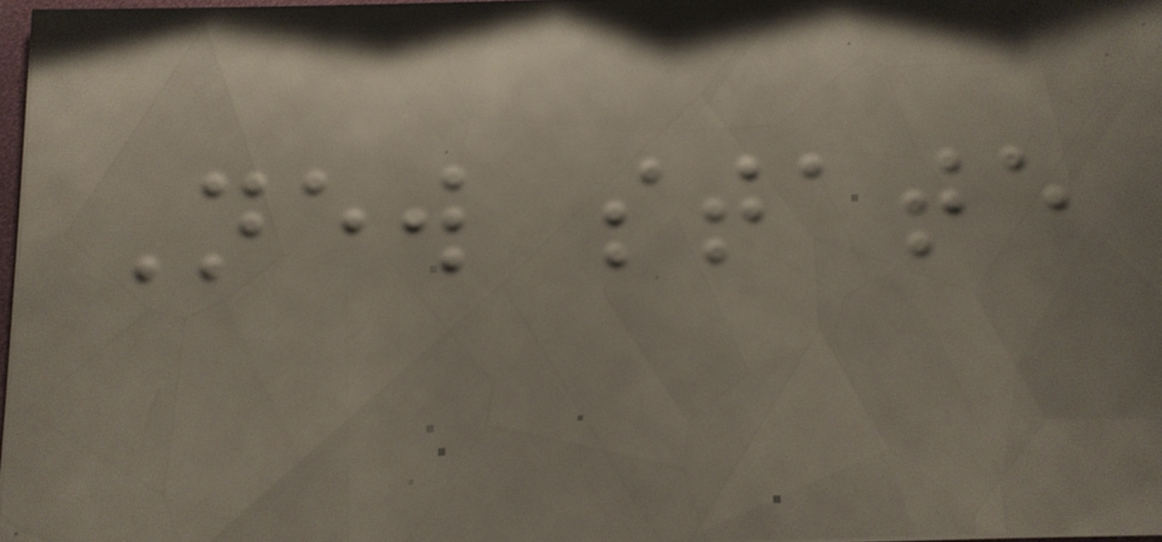New state
